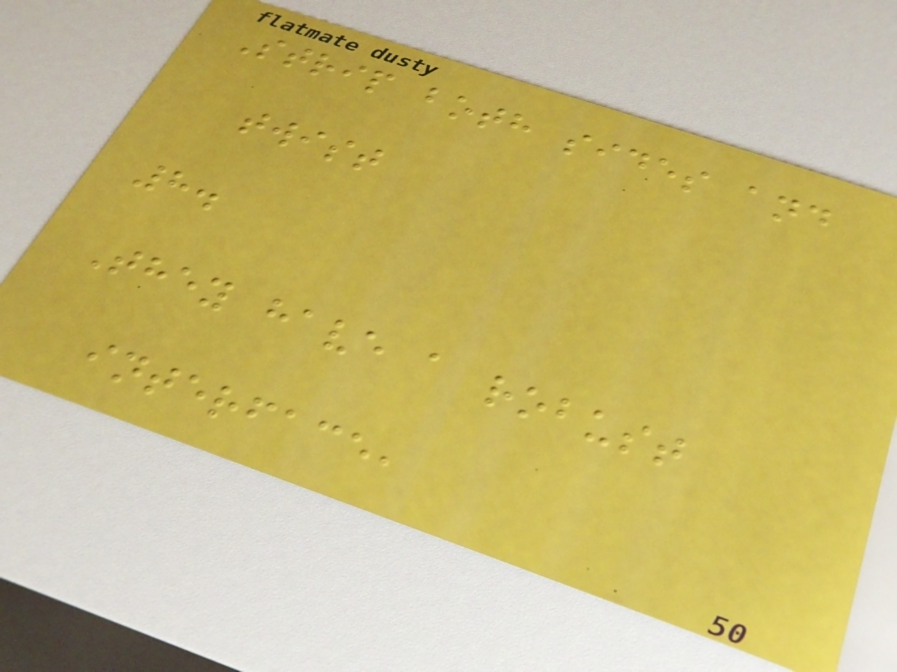Strip both sides and
twist
8.
They have a robust
interface,
